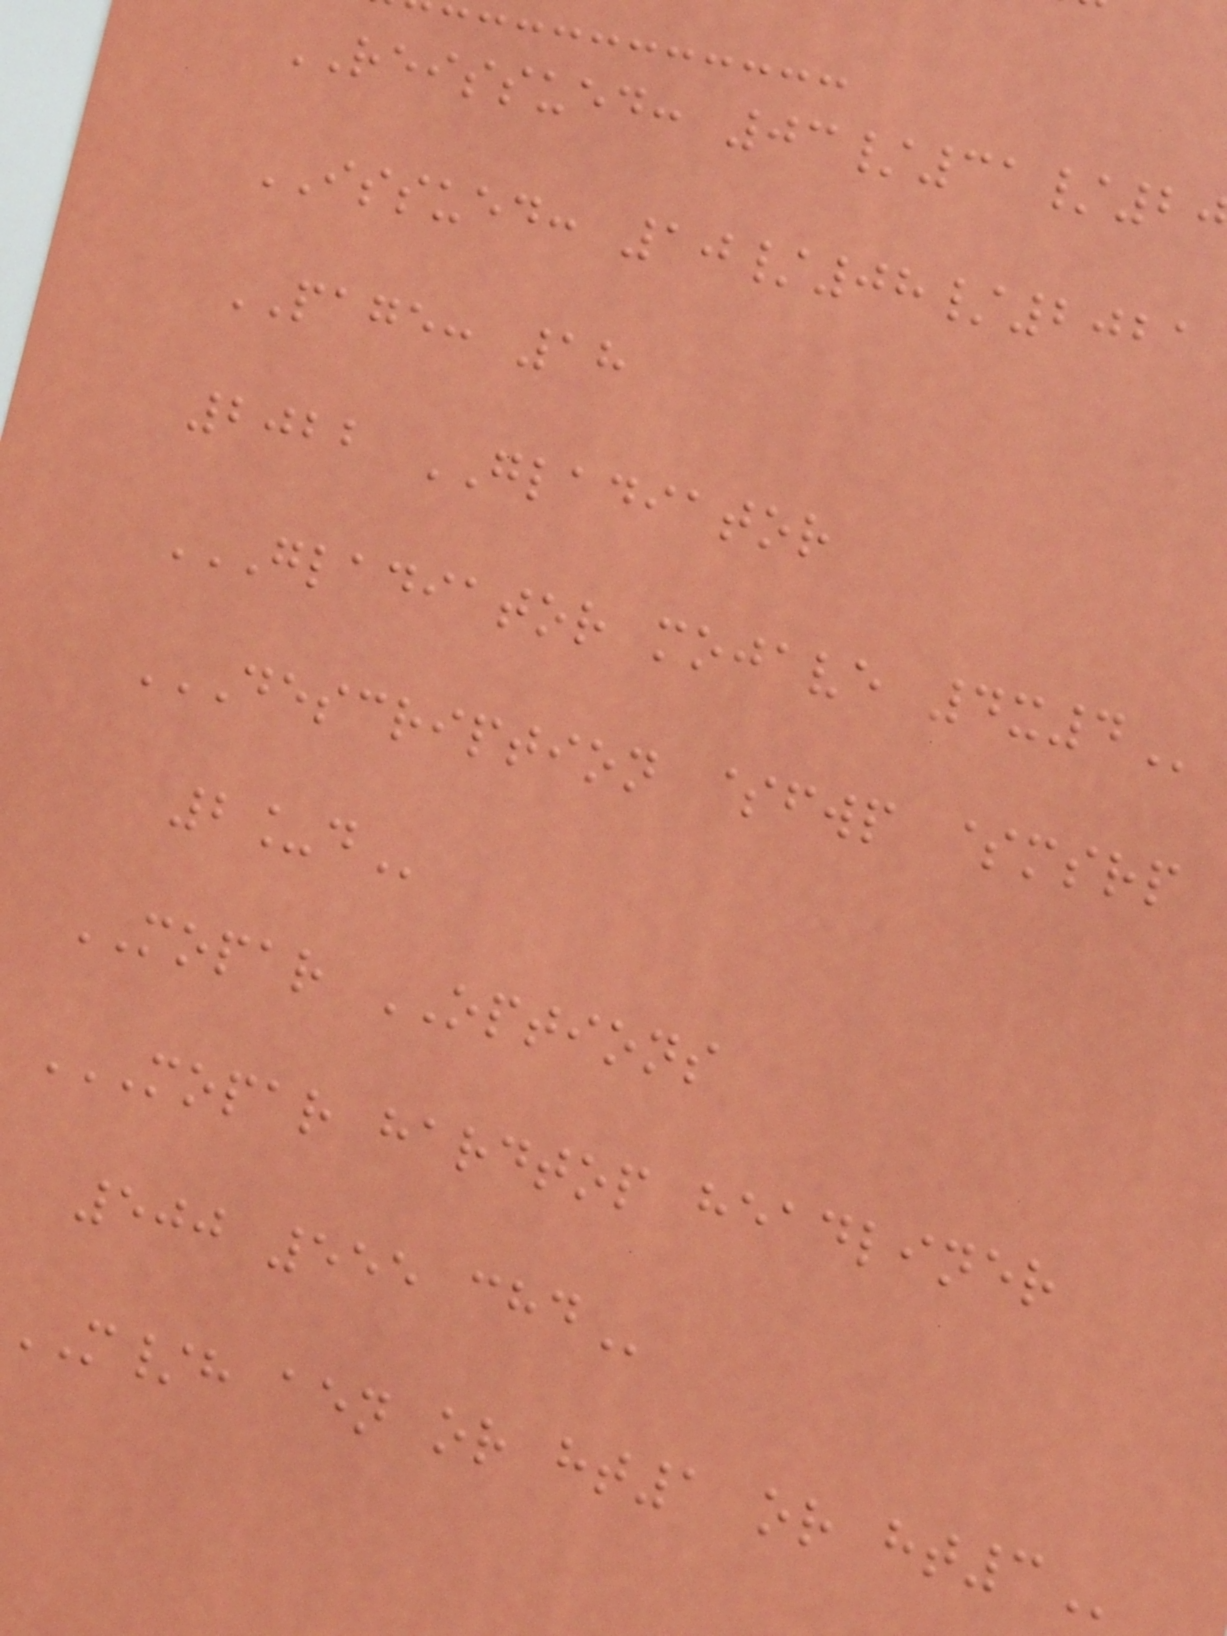REISSUED: 03/31/2
ISSUED: 10/08/2021
PAGE: 18
2022 GLADIATOR
GLADIATOR MOJAVE 4X4
DESCRIPTION $FWP $MSRP
MOPAR OPTIONS
MOPAR HARDTOP HEADLINER
500 555
m/h aen or ht1 or
